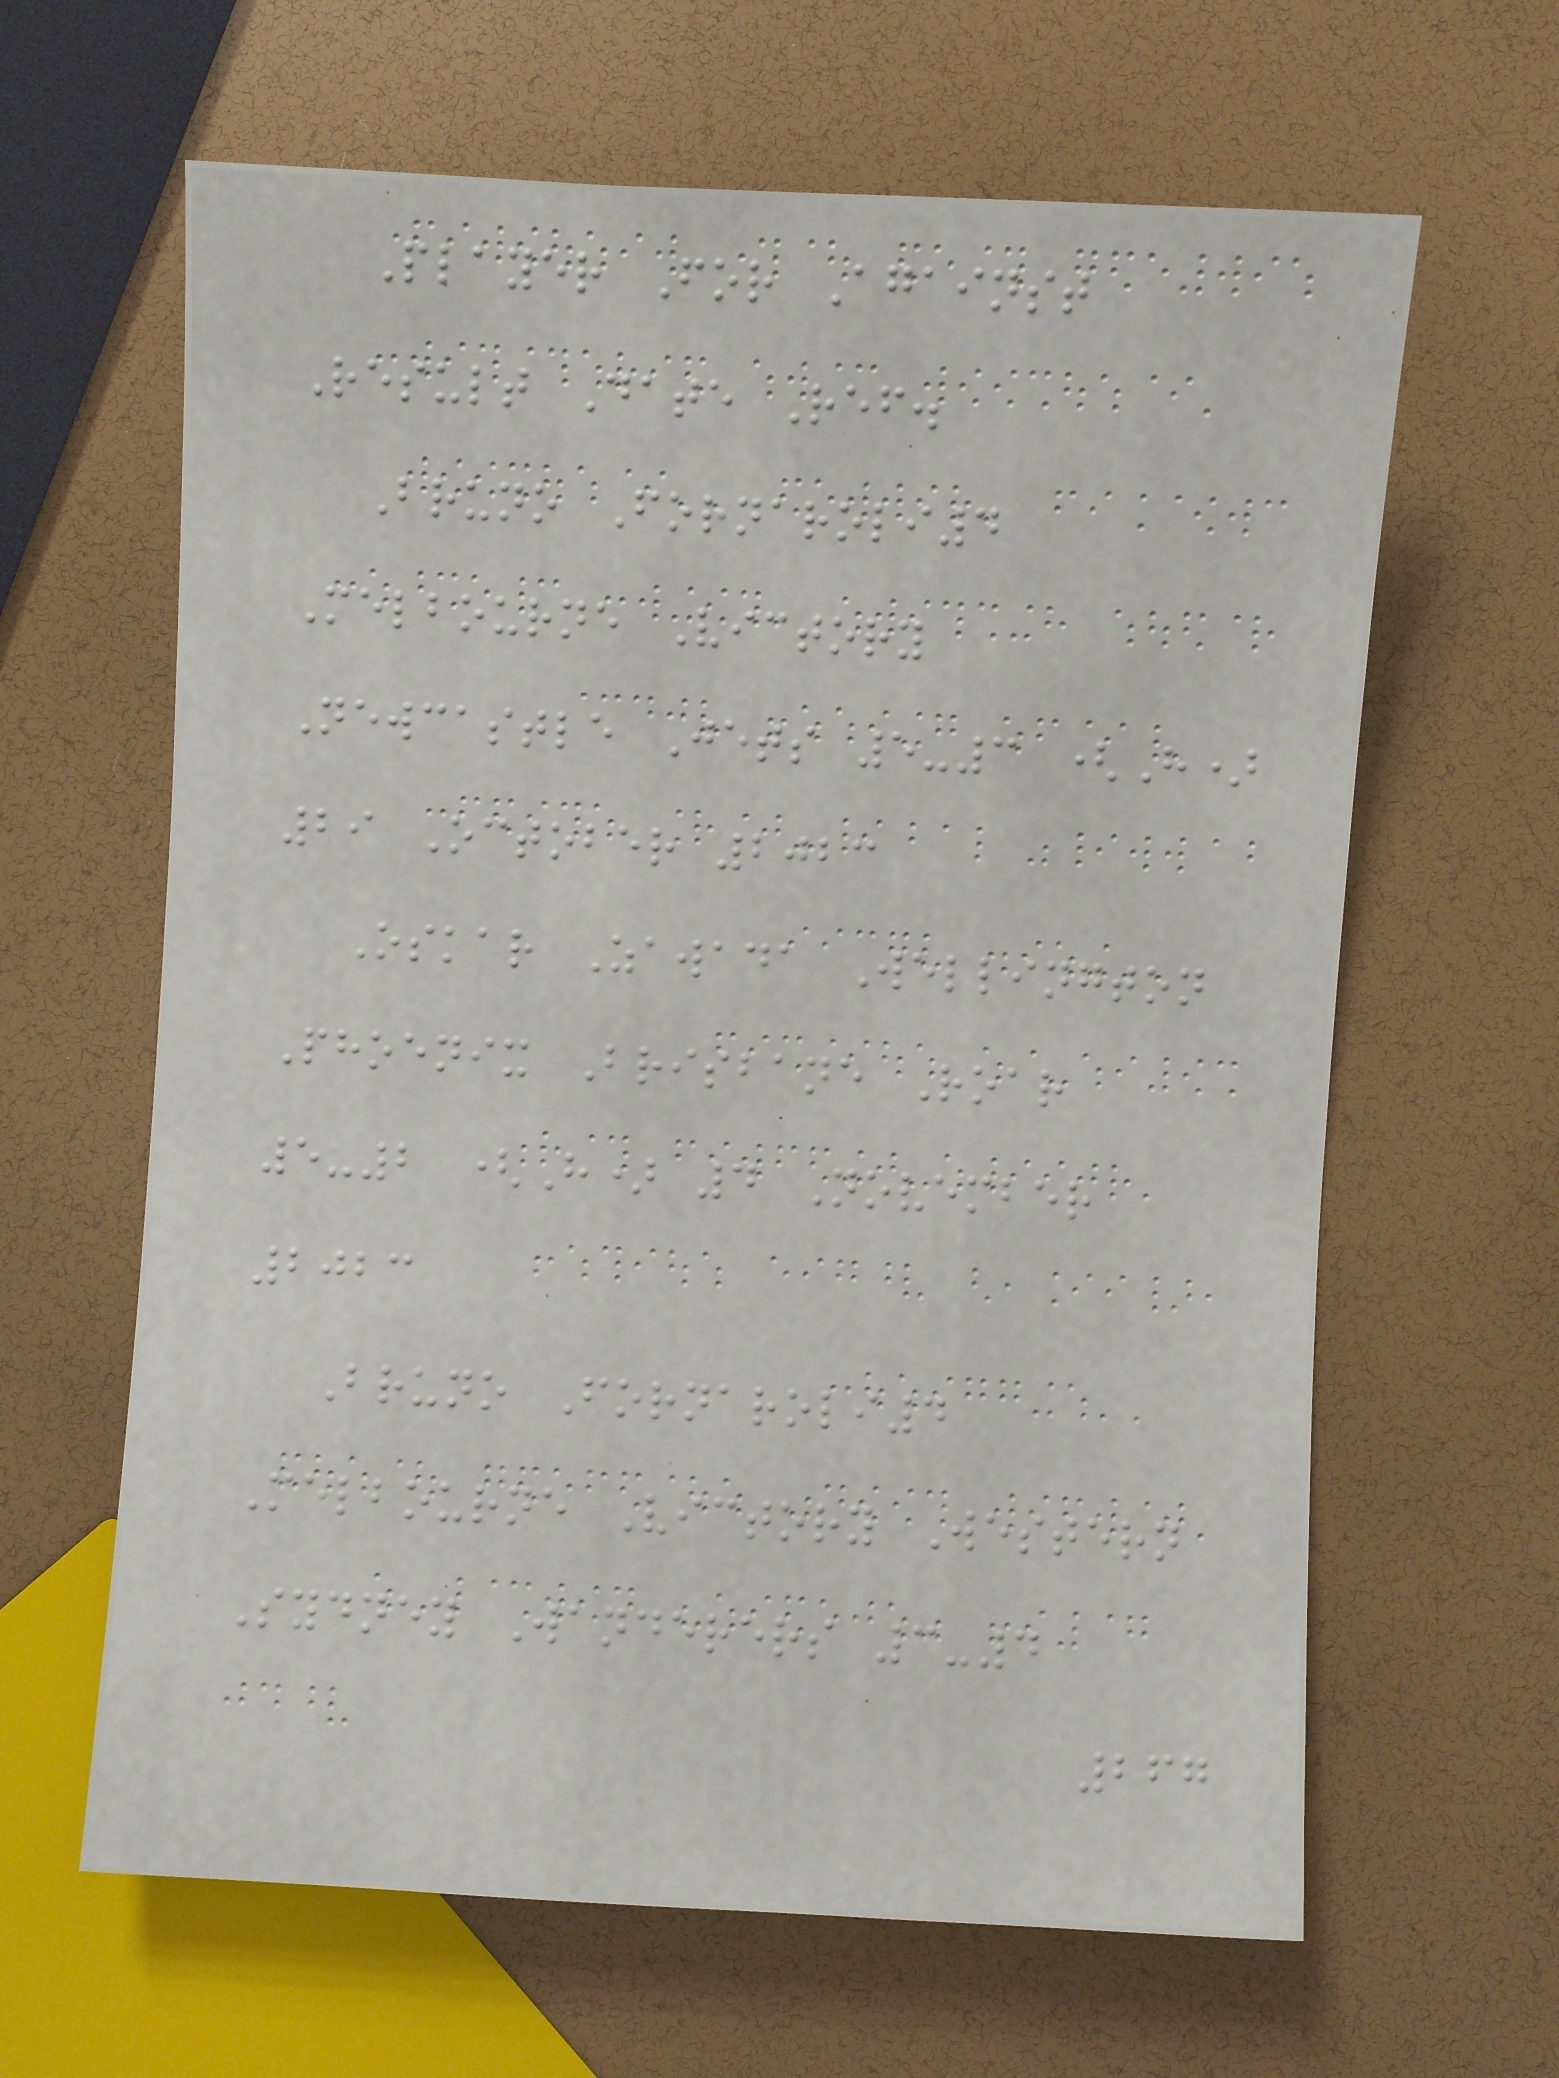Player For Against
Result Date Ref.
Bruno Fornaroli4
Melbourne Victory
Newcastle Jets 5-3 (H)
29 October 2023
Oskar Zawada Wellington
Phoenix Brisbane Roar
5-2 (H) 4 November
2023
Bruno Fornaroli4
Melbourne Victory Western
Sydney Wanderers 3-4
267
